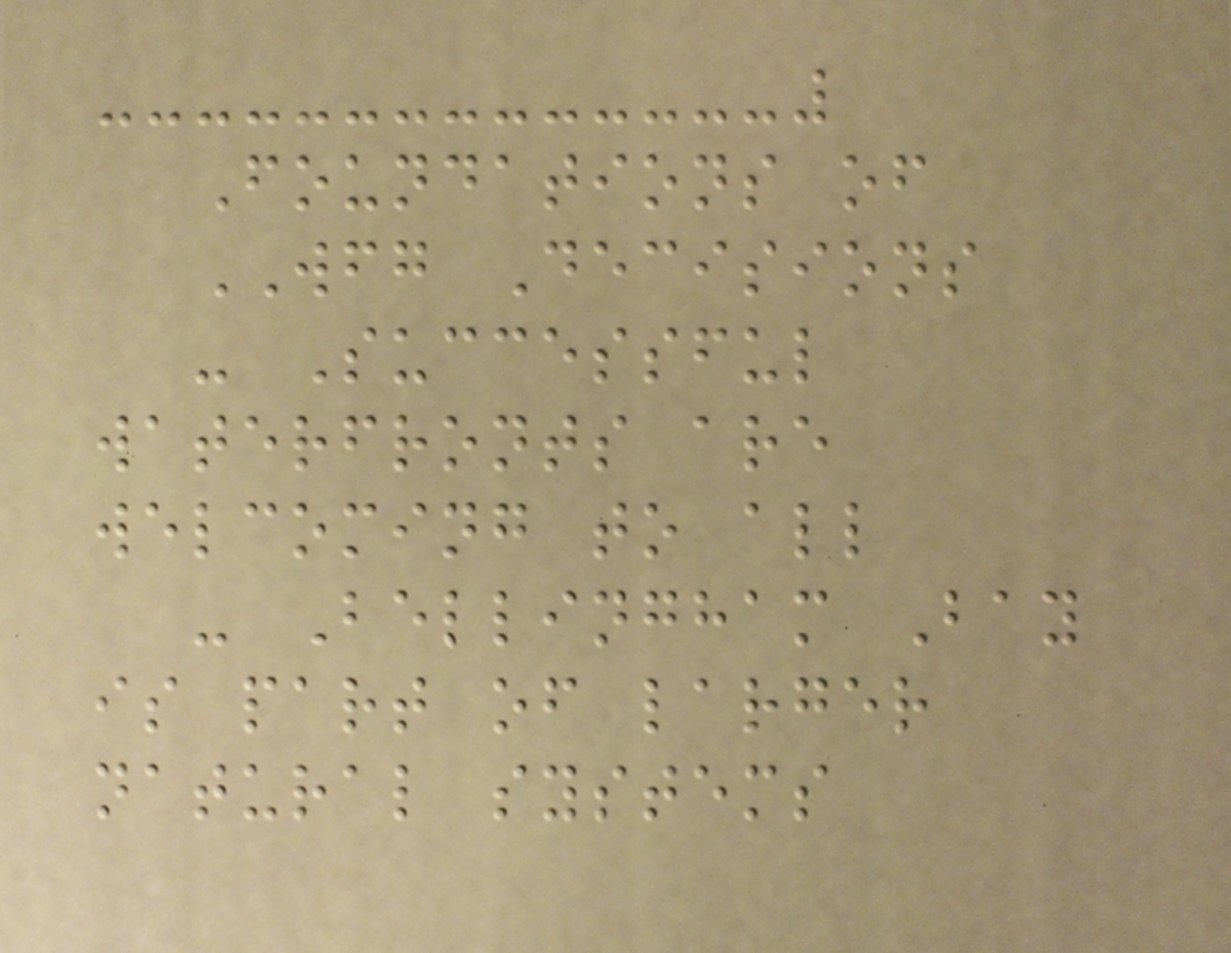Foundations of
WFG Decisions
- Successful
waterfronts are
welcoming to all
- Bellingham Bay
is part of larger
natural systems
